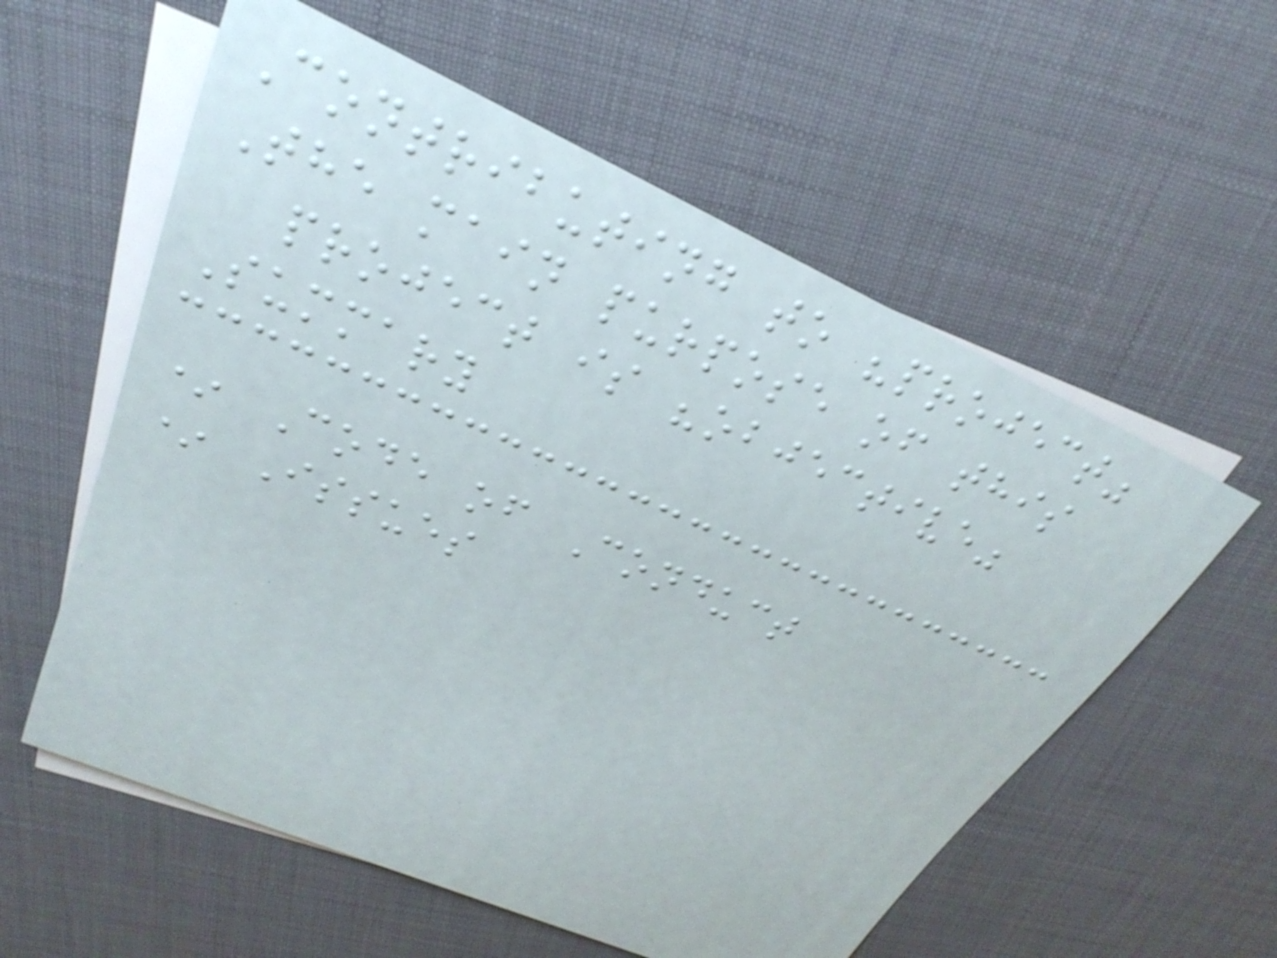Contributing to "project"
The main purpose of this
project is "objective"
Summary
* Code of Conduct
* Issues
